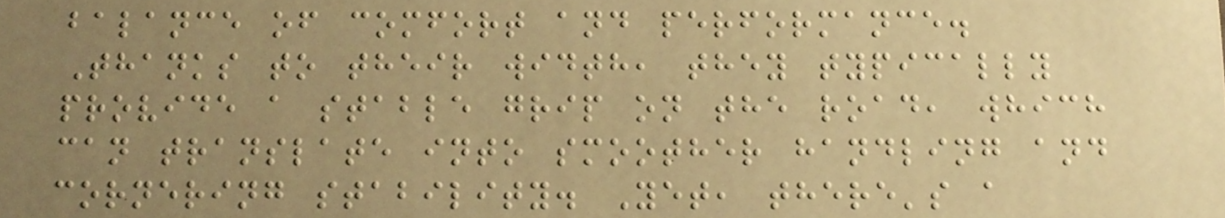balance of comfort and performance.
Thanks to their width, they typically
provide a stable grip on the road, which
can translate into smoother handling and
cornering stability. Yet, there's a
